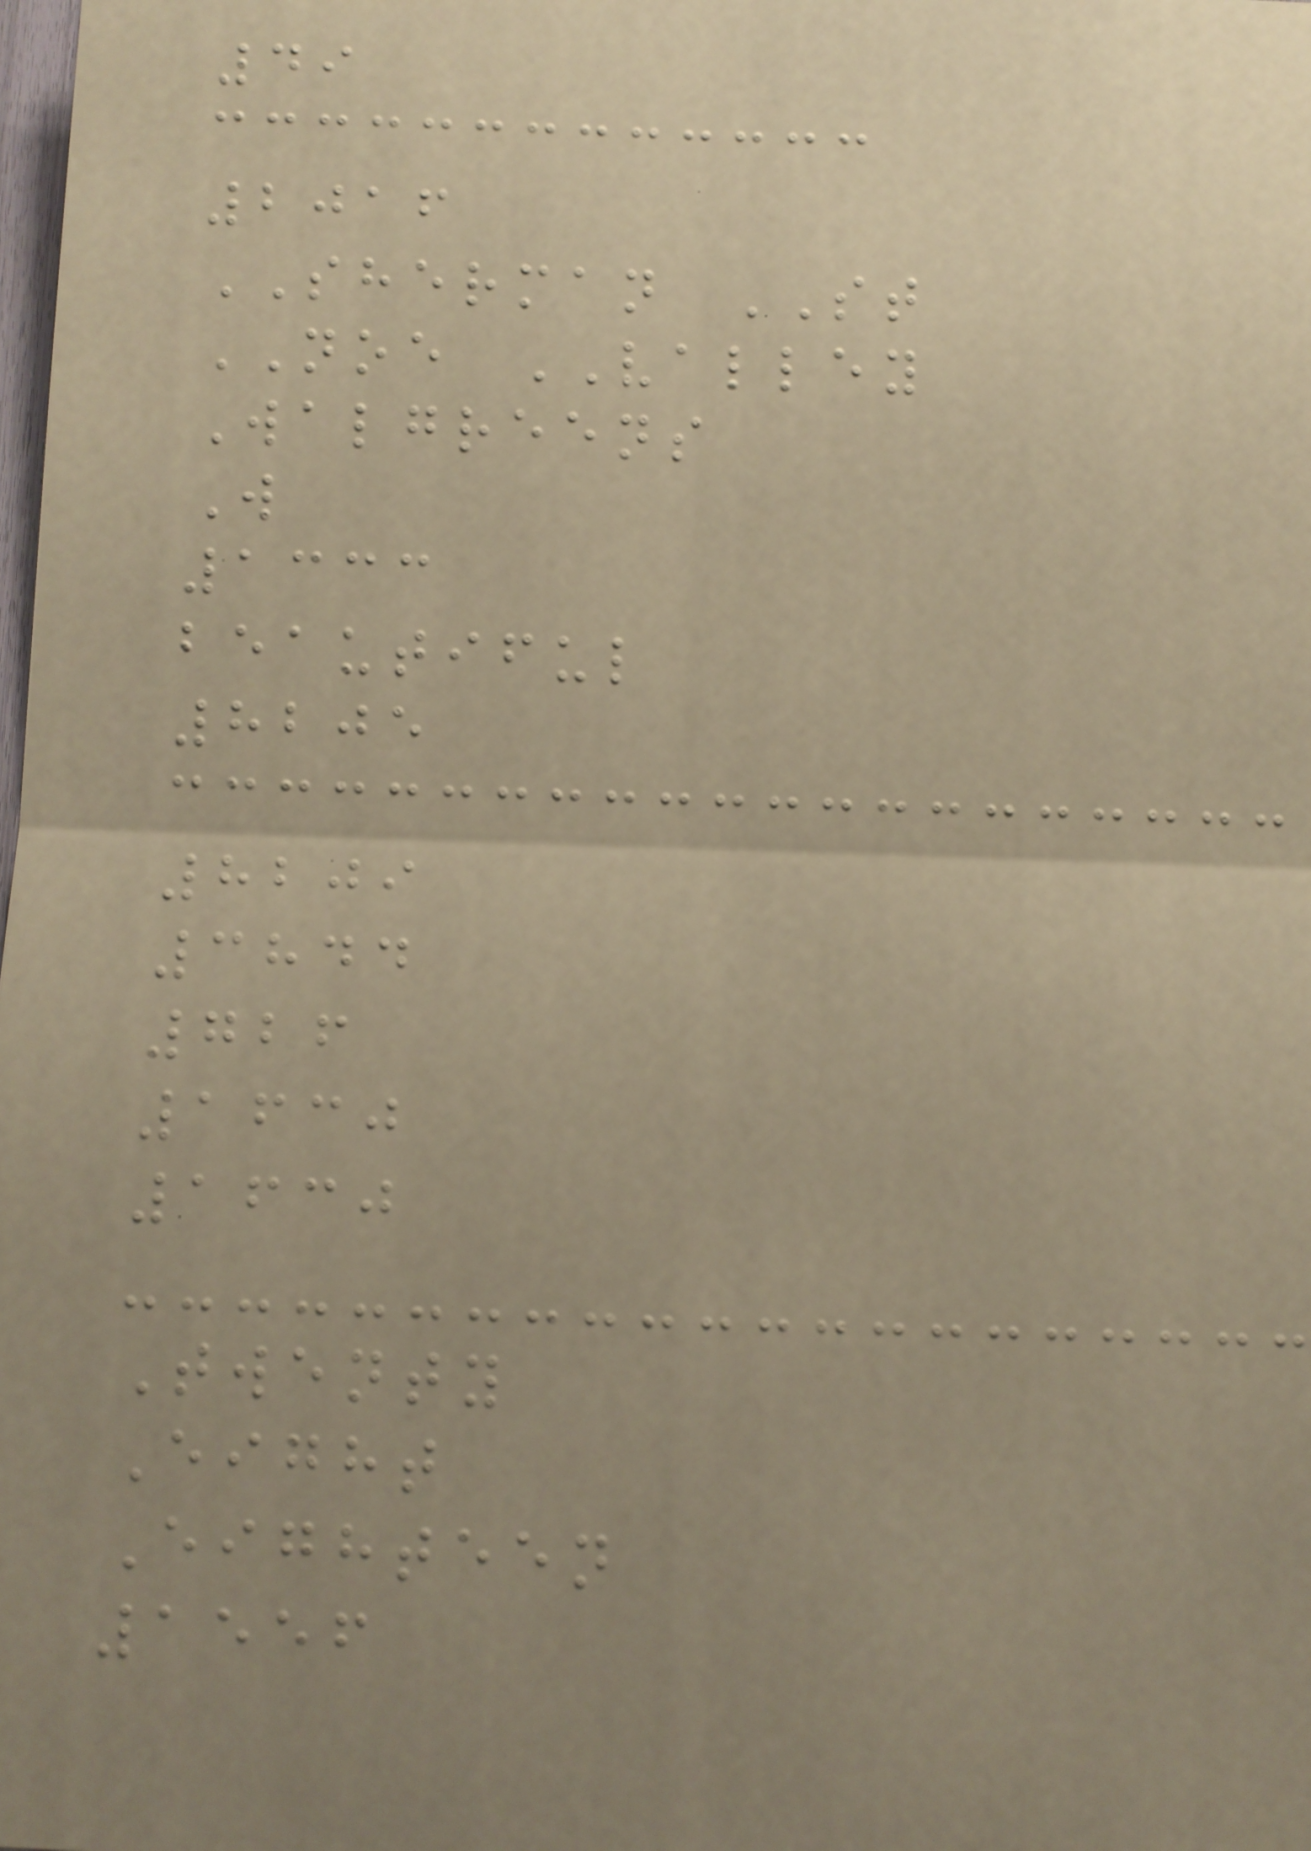49
2016
SHERMAN ST
NOE VALLEY
Walgreens
W
1333
beautiful
8205
8209
3844
726
1630
1630
Twenty
Eight
Eighteen
1556
